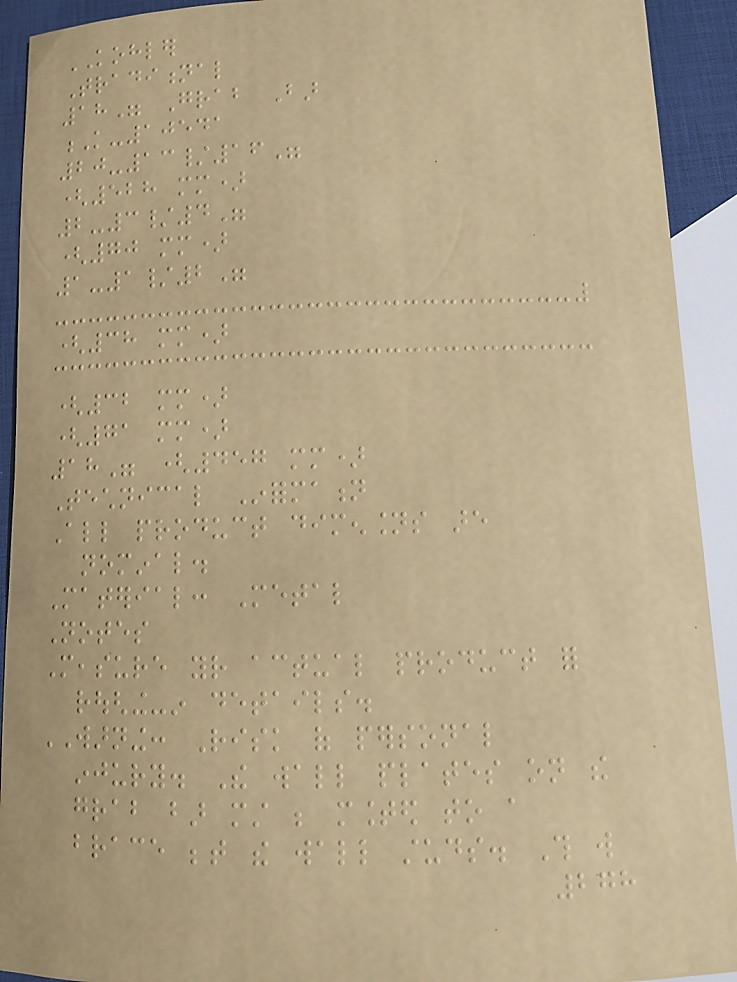KOHLER
Traditional
18" Grab Bar
K-10541
20-13/16"
(528 mm)
2-3/4"
(70 mm)
1-1/2"
(38 mm)
(32 mm)
(71 mm)
18" (457 mm)
Technical Information
All product dimensions are
nominal.
Material: Metal
Notes
Measure your actual product for
roughing-in details.
WARNING: Risk of personal
injury. The wall plates on the
grab bar must be mounted to a
brace between the wall studs. This will
278
